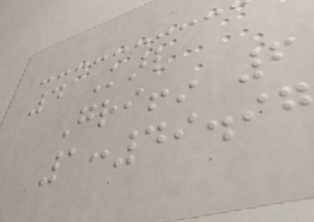4 Karl
Griffin 6
1:49.97
